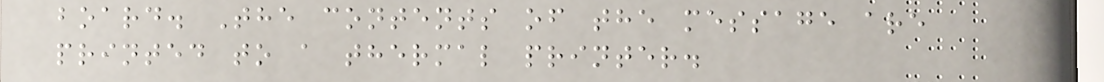board. The contents of the message are
printed to a thermal printer.
